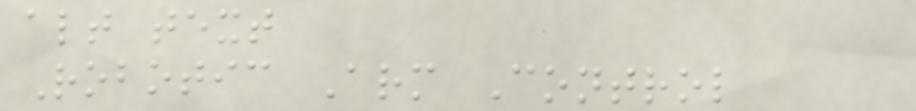alt text
Robotic Arm Control
